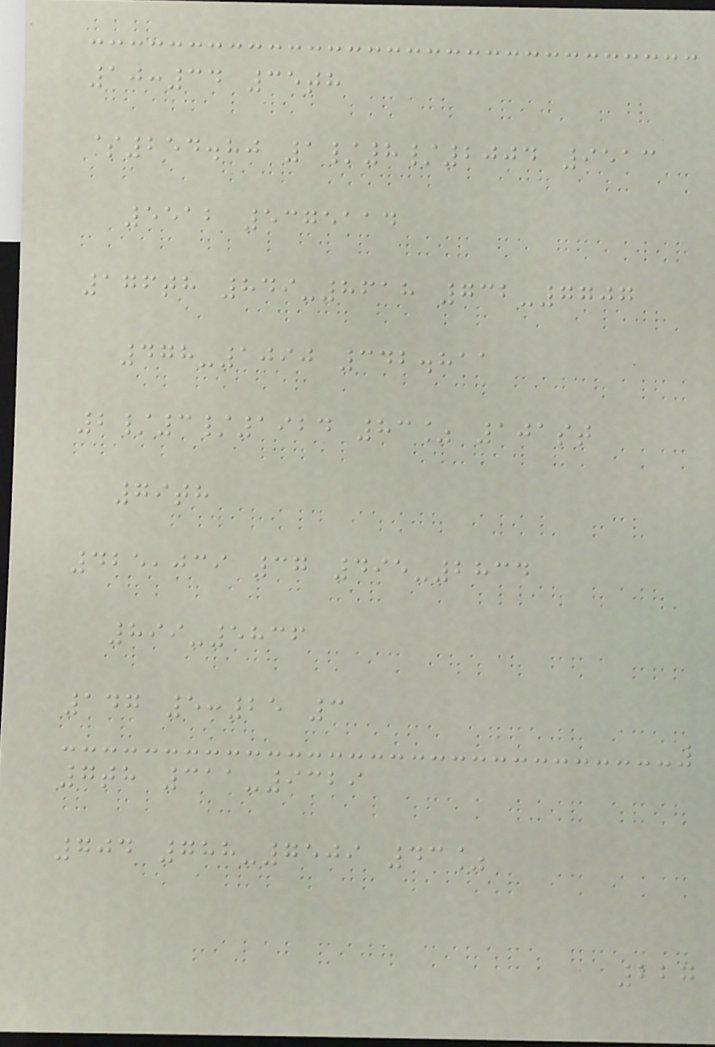10:34 35th
$254.80 1/8/2004 9513
5512 5375114
176th 849-8618 732-7707
478-1090 342.811
2/3/1924 83% 101st
79th
425,039 37 495-2834
899-5836
147 5:25 3
7th 311-9329
704 788-7509 43%
227
